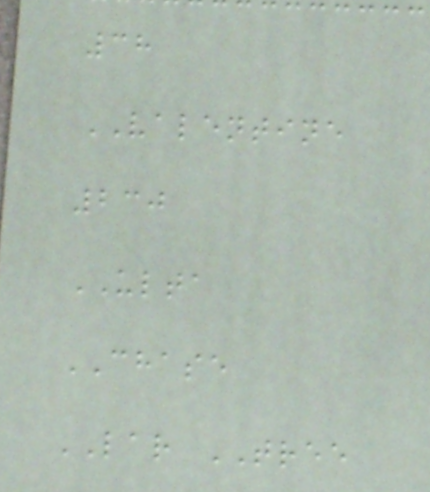38
VALENTINE
230
ULTA
CHASE
LAR TREE
